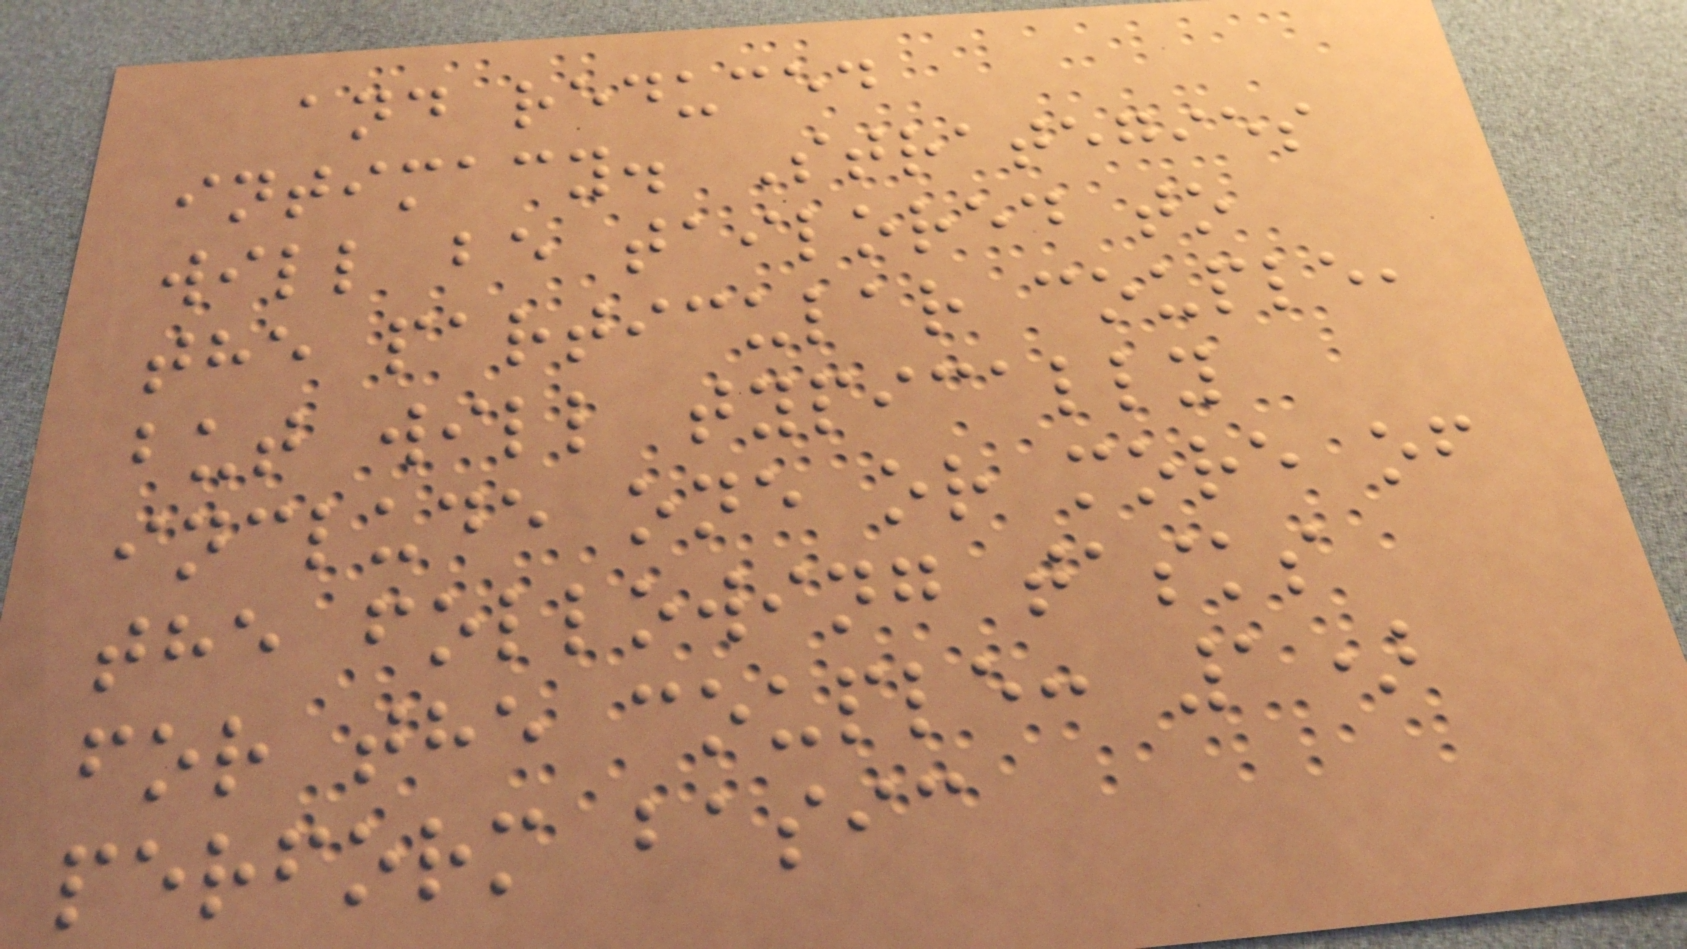and reduced
intimacy. Strategies
will be tailored to
the particular couple,
but will typically
include one or more of
the following tasks
for the couple: 1)
perform basic
